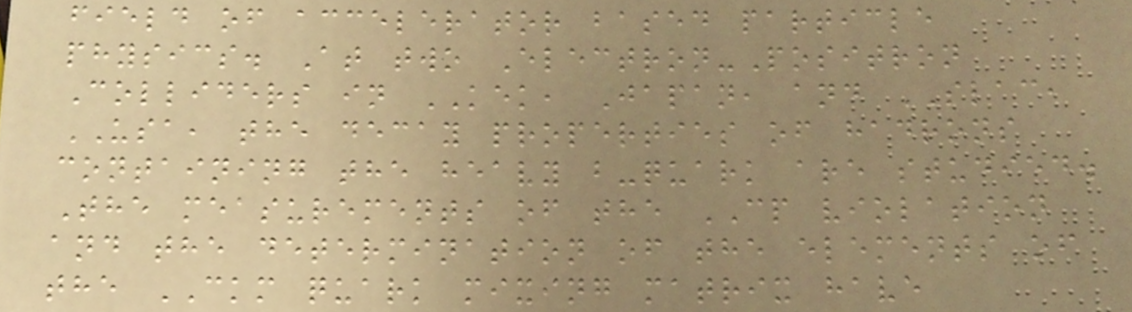field of accelerator based particle
physics. At two Electron-Positron
Colliders in KEK, Japan, and SLAC,
USA, the decay properties of hadrons
containing the heavy b-quark are studied.
The measurements of the CP violation
and the determination of the elements of
the CKM quark mixing matrix have
